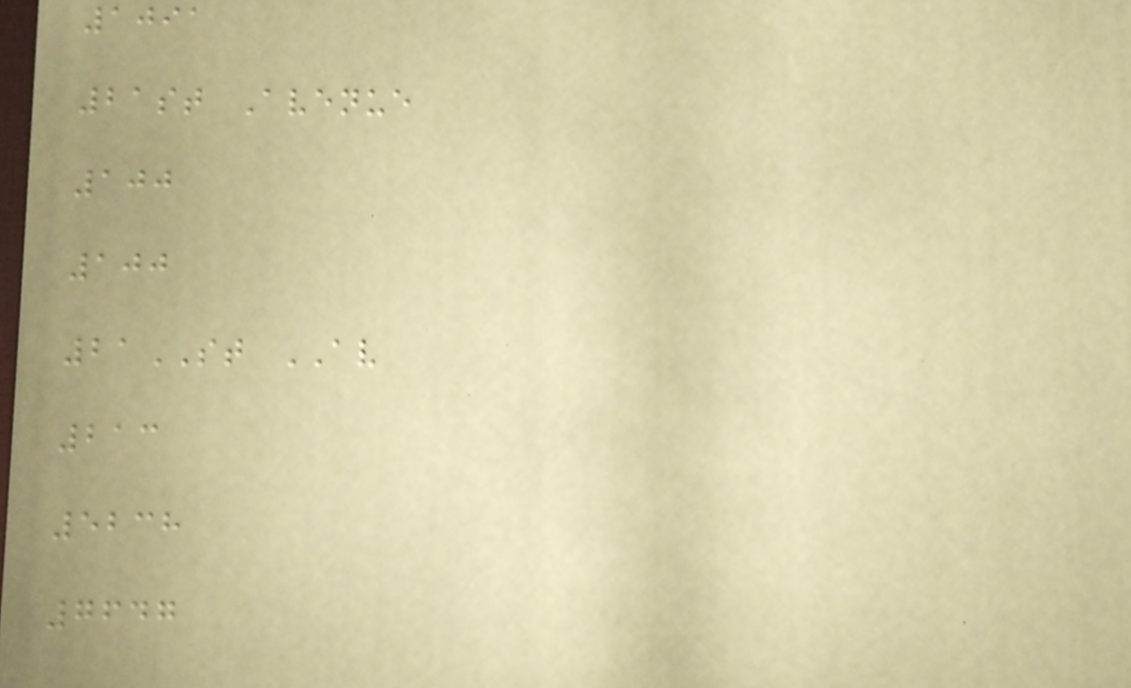1091
21st Avenue
100
100
21ST AV
213
5238
7647
